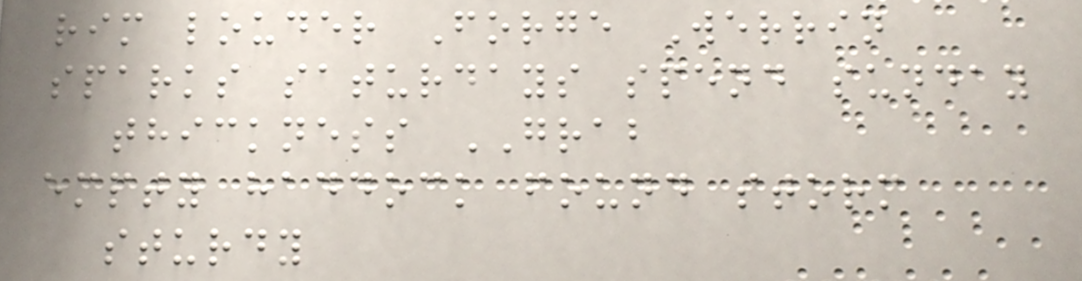rim louder Forge Werrin
sparks saturdays spend sunday
thickness GRAB
empty haddock found storm
sturdy
